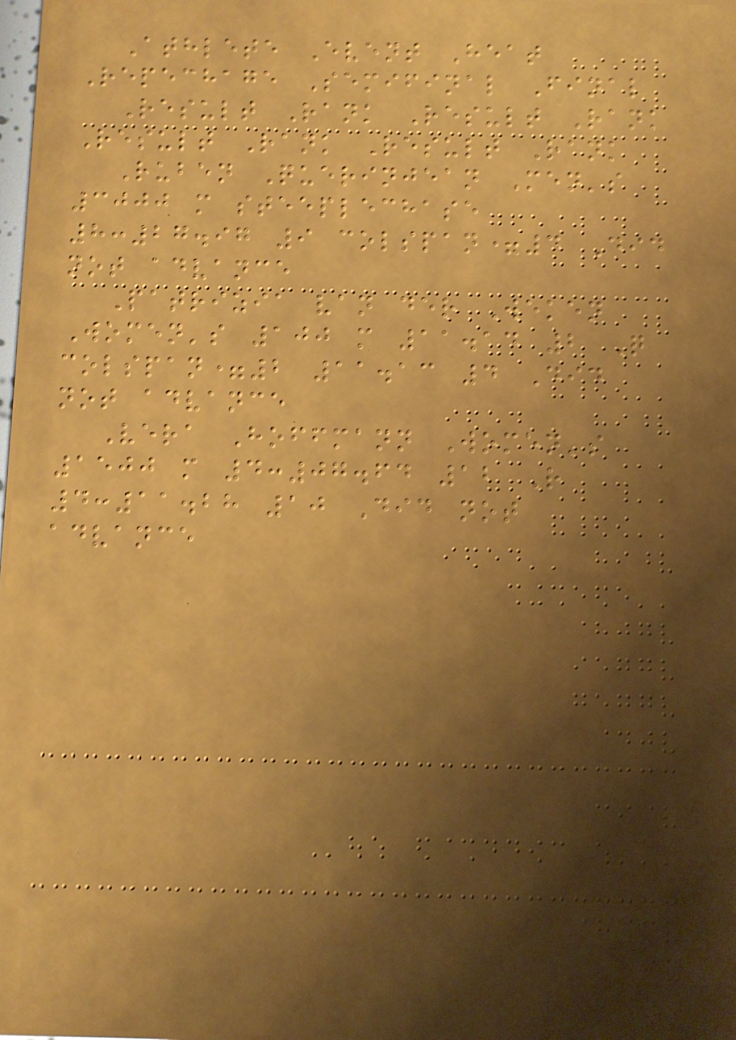Athlete Event Heat
Repechage Semifinal Final
Result Rank Result Rank
Result Rank Result Rank
Ruben Querinjean Men's
3000 m steeplechase
8:27.97 9 colspan=4 Did
not advance
Patrizia van der Weken
Women's 100 m 11.14 2 Q
colspan=2 11.13 4 Did
not advance
Vera Hoffmann Women's
1500 m 4:07.64 12 R
4:11.28 10 Did not
advance
